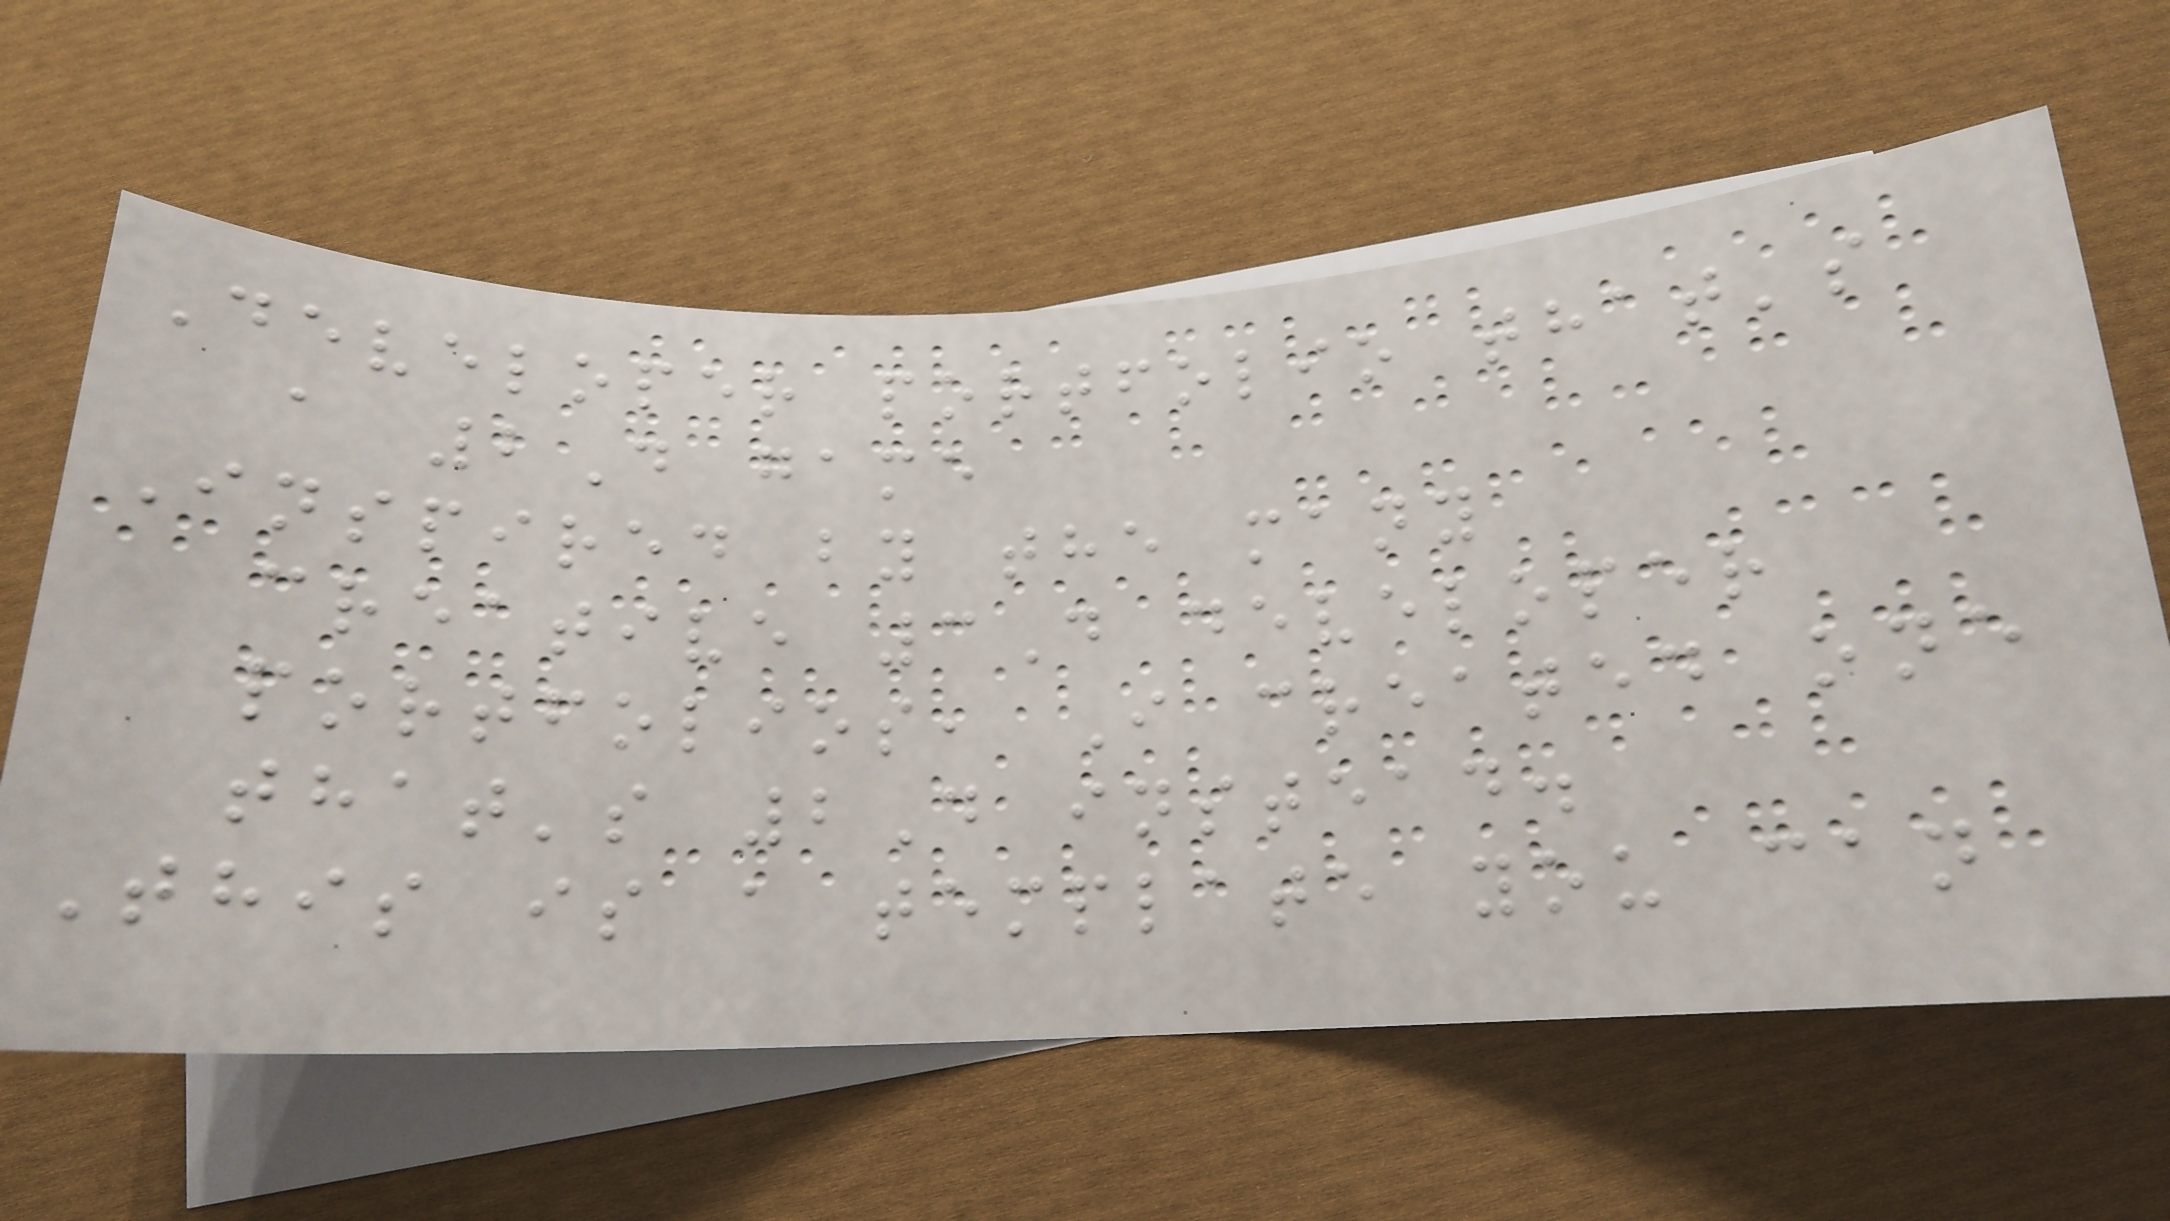Developer portfolio that's
a 2D game
Inspired by the many
creative 3D developer
portfolios, I created one
that's 2D instead.
This is a template you can
